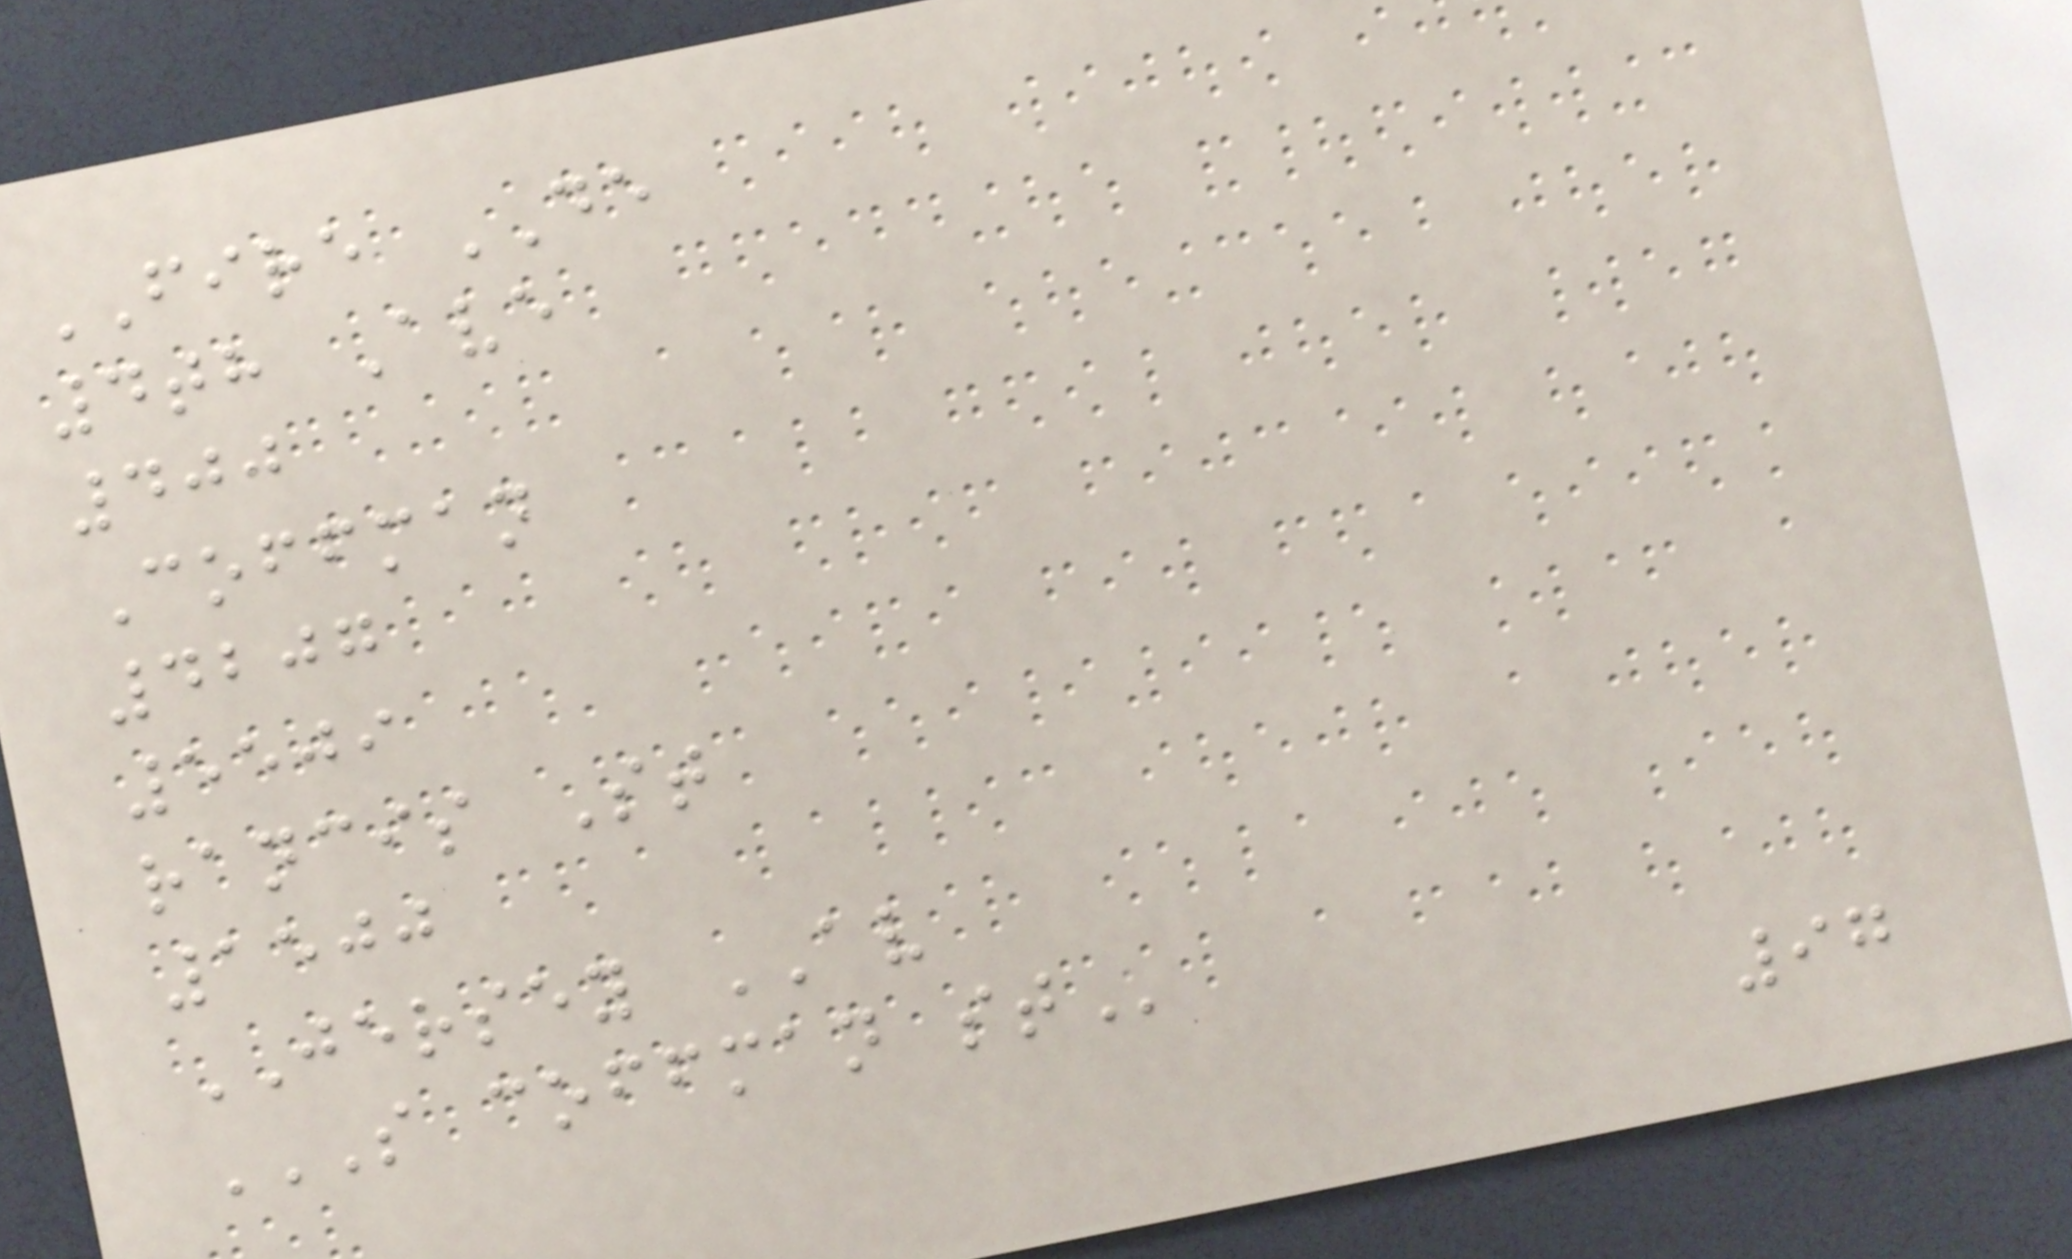FIRE DE
4th Ave
400
Coffman
4207
5509
rancis St
1500
JERSEY AV
S COFFMAN ST
97
